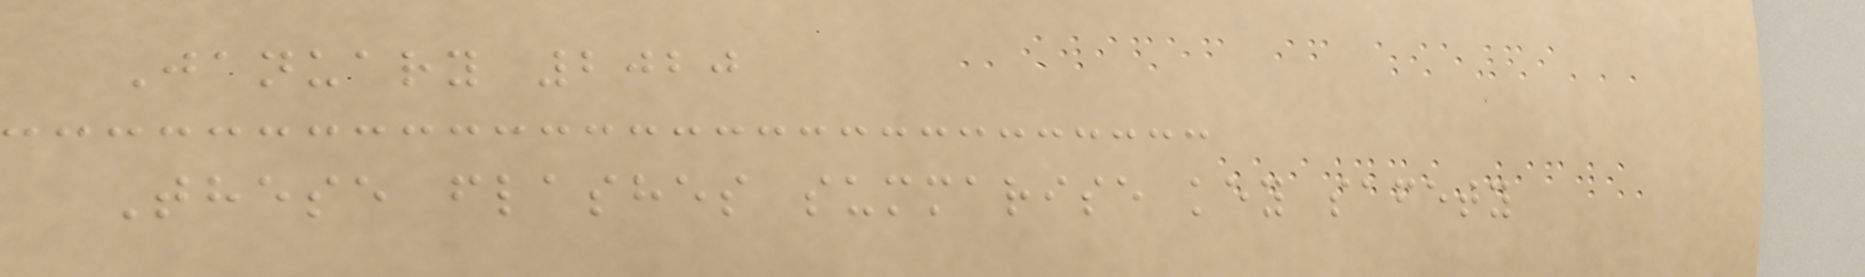January 2020
These flashes summarise key safety
